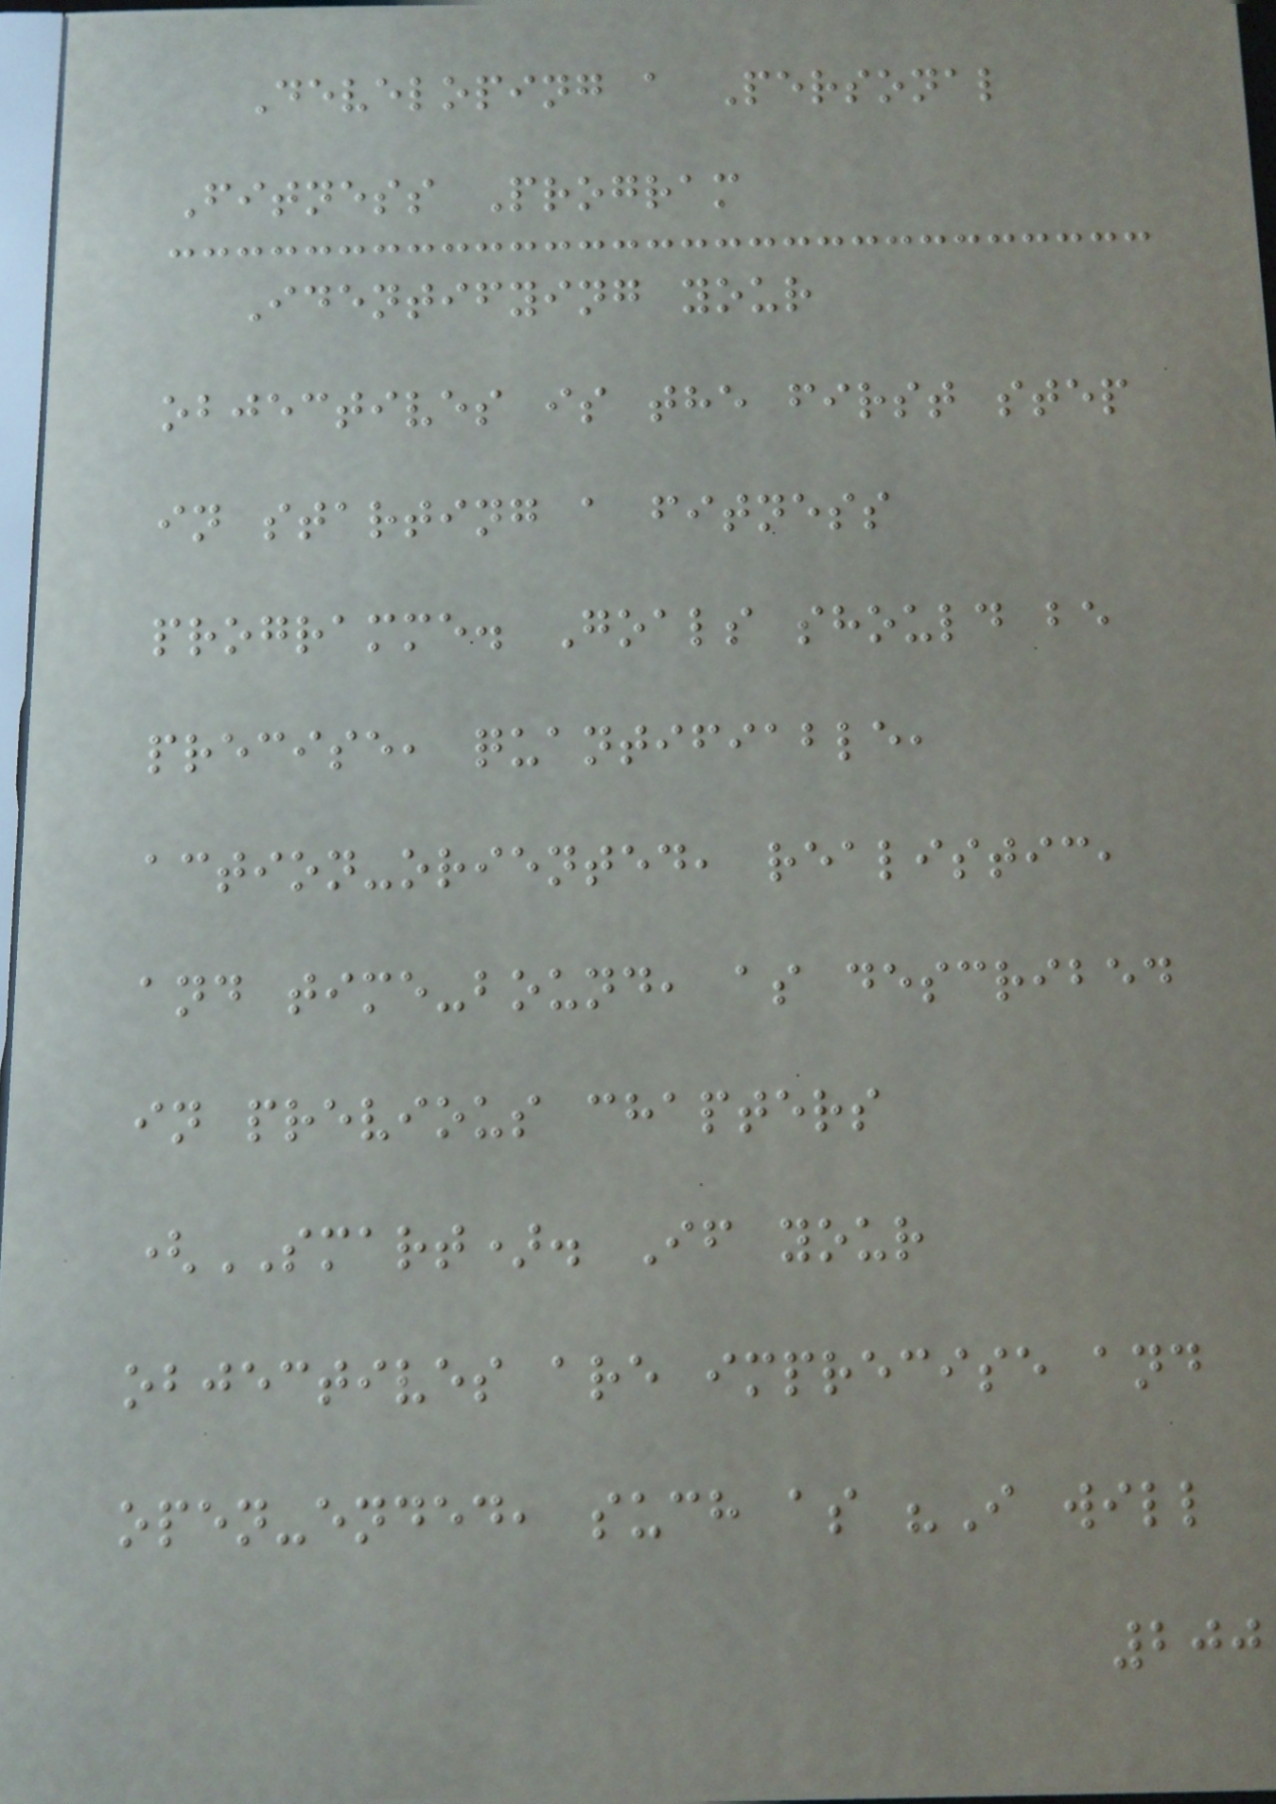Developing a Personal
Fitness Program
Identifying your
objectives is the first step
in starting a fitness
programme. Goals should be
precise, quantifiable,
action-oriented, realistic,
and time-bound, as described
in previous chapters
(SMART). If your
objectives are imprecise and
open-ended, such as "I will
200
